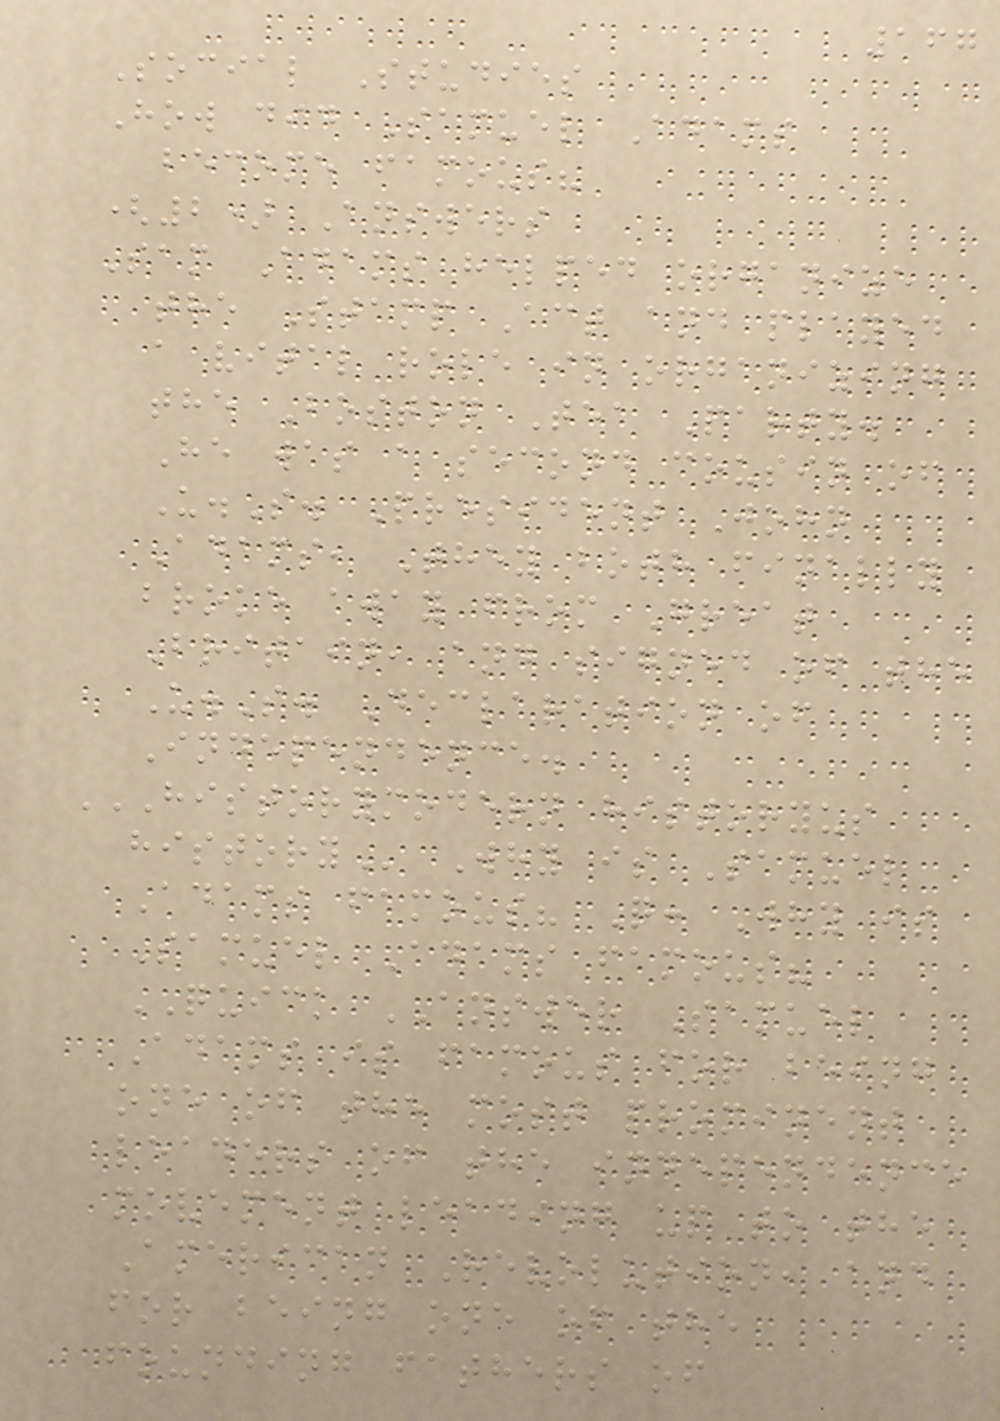167
Social Studies
How did Samuel Adams
become famous?
(2) Answers
Sam Adams helped organize
the Stamp Act and played
a vital role in organizing
the Boston Tea Party.
He was a second cousin of
U.S. President John
Adams, They both finally
broke away from Great
Britain, and signed of the
U.S. Declaration of
Independence.
HISTORYMODERN HISTORYUS
HISTORY Why is Samuel
Adams famous? Q: Why is
Samuel Adams famous?
QUICK ANSWER Samuel
Adams is famous for being
one of the most prominent
leaders of the independence
movement leading up to the
American Revolution, and
for being one of the
founding fathers of
